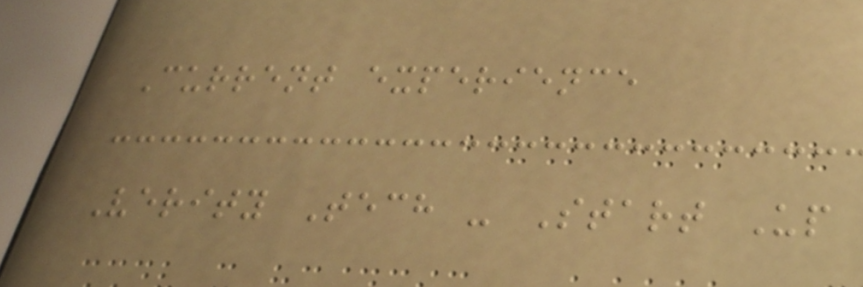Current experience
Verity Tech - Start Up
